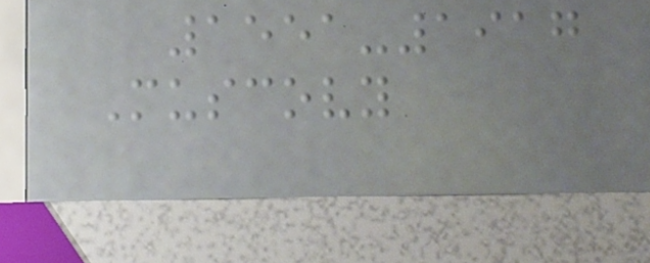1551-1917
Muscovy
